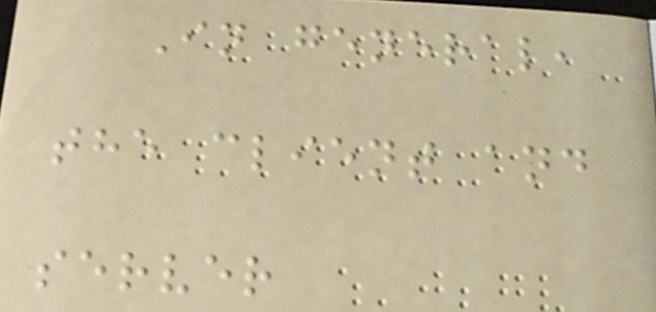In general,
the client and
server
